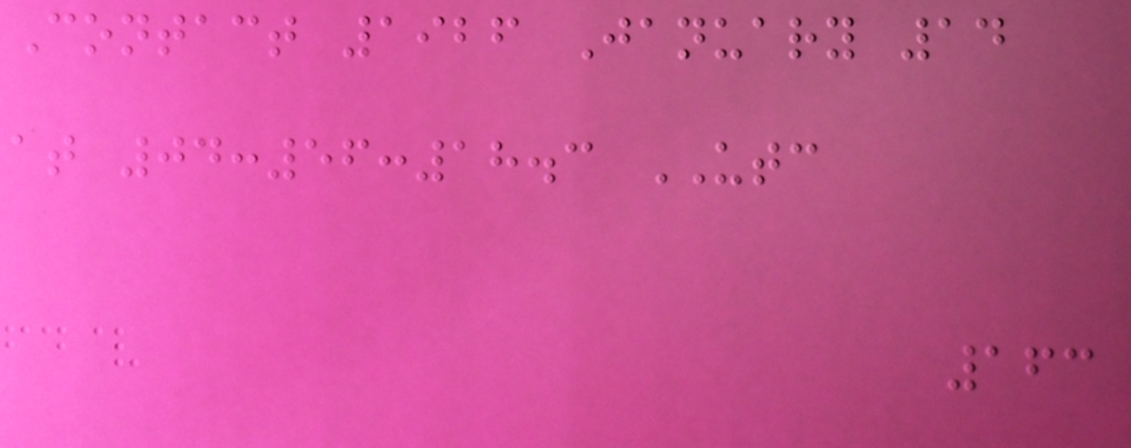Contact 1926 January 14
at 04:56:18.3 UTC
163
